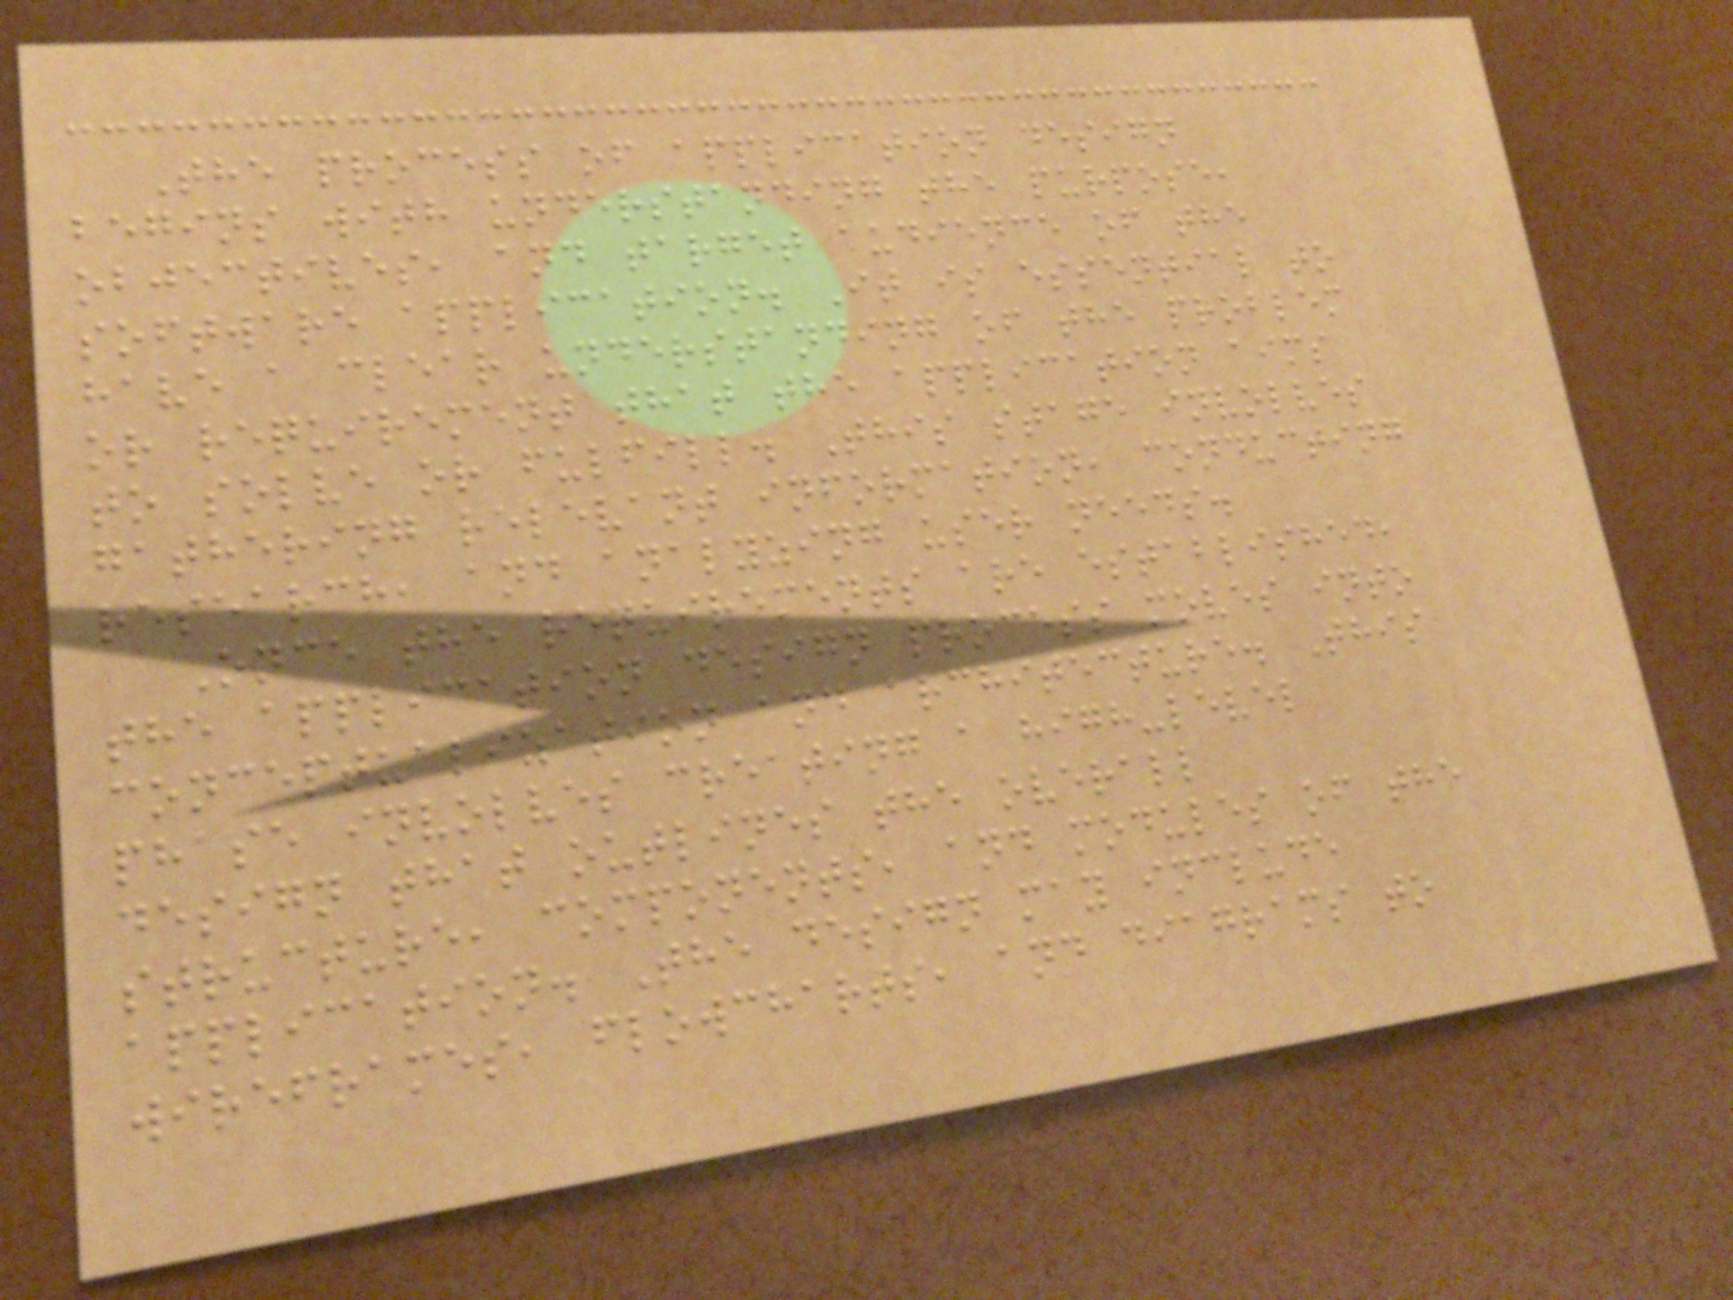The process of application design
begins with understanding the purpose,
objectives, and target audience of the
software application. It is essential to
have a clear understanding of the problem
or requirement that the application aims
to solve or fulfill. This stage involves
gathering relevant information, conducting
research, and analyzing user needs.
Once the requirements are established,
the application design process moves into
conceptualization and architecture. This
phase involves creating a high-level
design that outlines the overall
structure, components, and modules of the
application. The design may include
wireframes, flowcharts, and diagrams to
